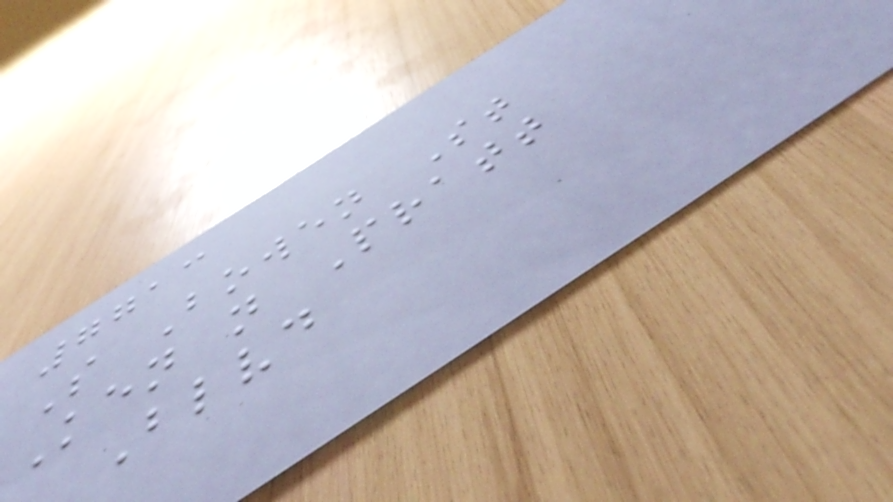7713
S Bowen St
Ken n Pratt
Blvd
